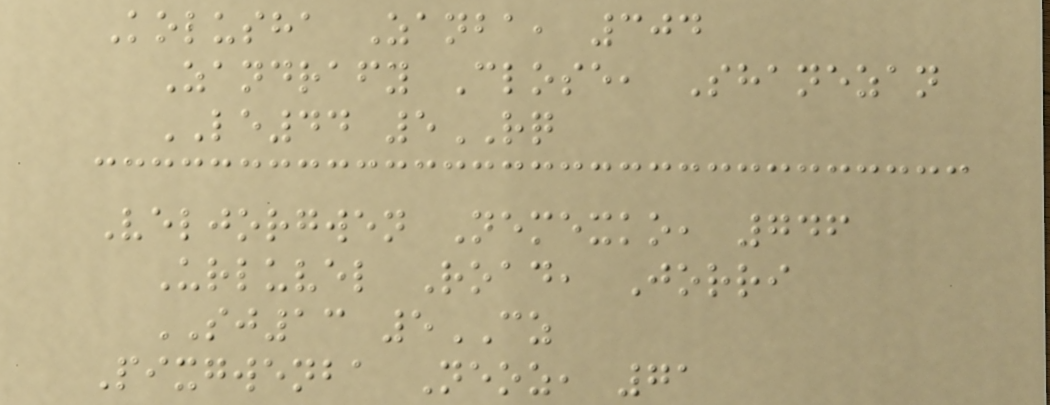Kolusha Zanba, 304
Zandrafy Close, Shanezan
LE44 5RQ
Veljorgwen Nemexko, 746
Urluvel Road, Jorri
SJ13 5CZ
Pixgwenba Neoz, 71
